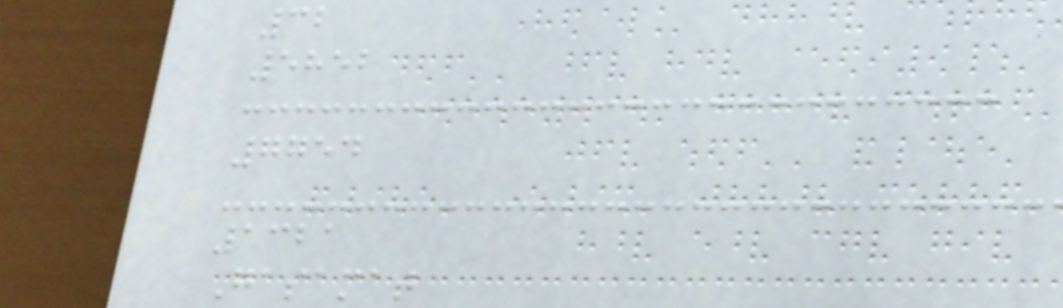32
5852
7754
1321
Gasamat
